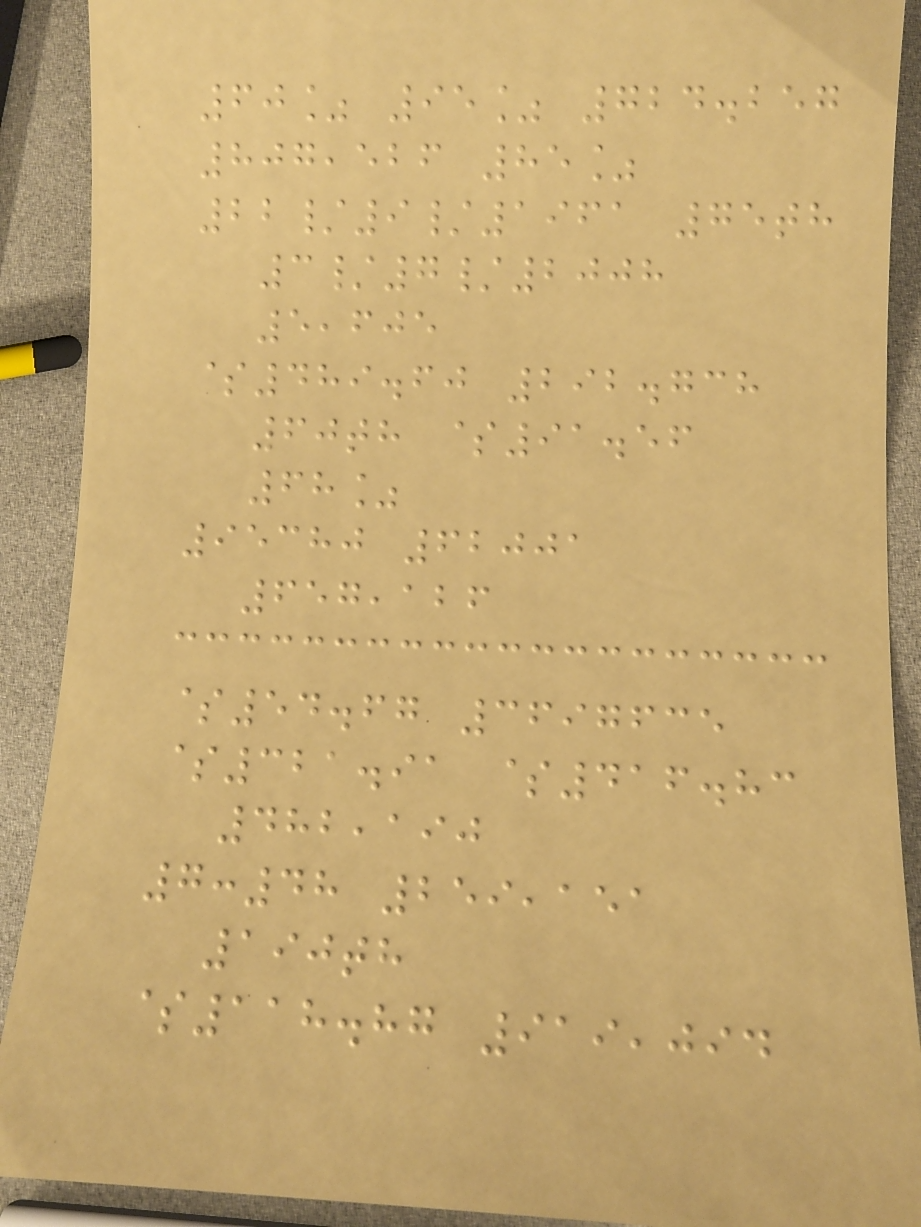60% 95% 724.257
807,526 85%
22/9/1961 75th
3/7/2008
5,605
$489.60 292.738
60th $91.56
68%
95380 62001
657,126
$54.67 3697635
$321.91 $416.83
482,190
7:48 259,151
190th
$118.87 919,094
